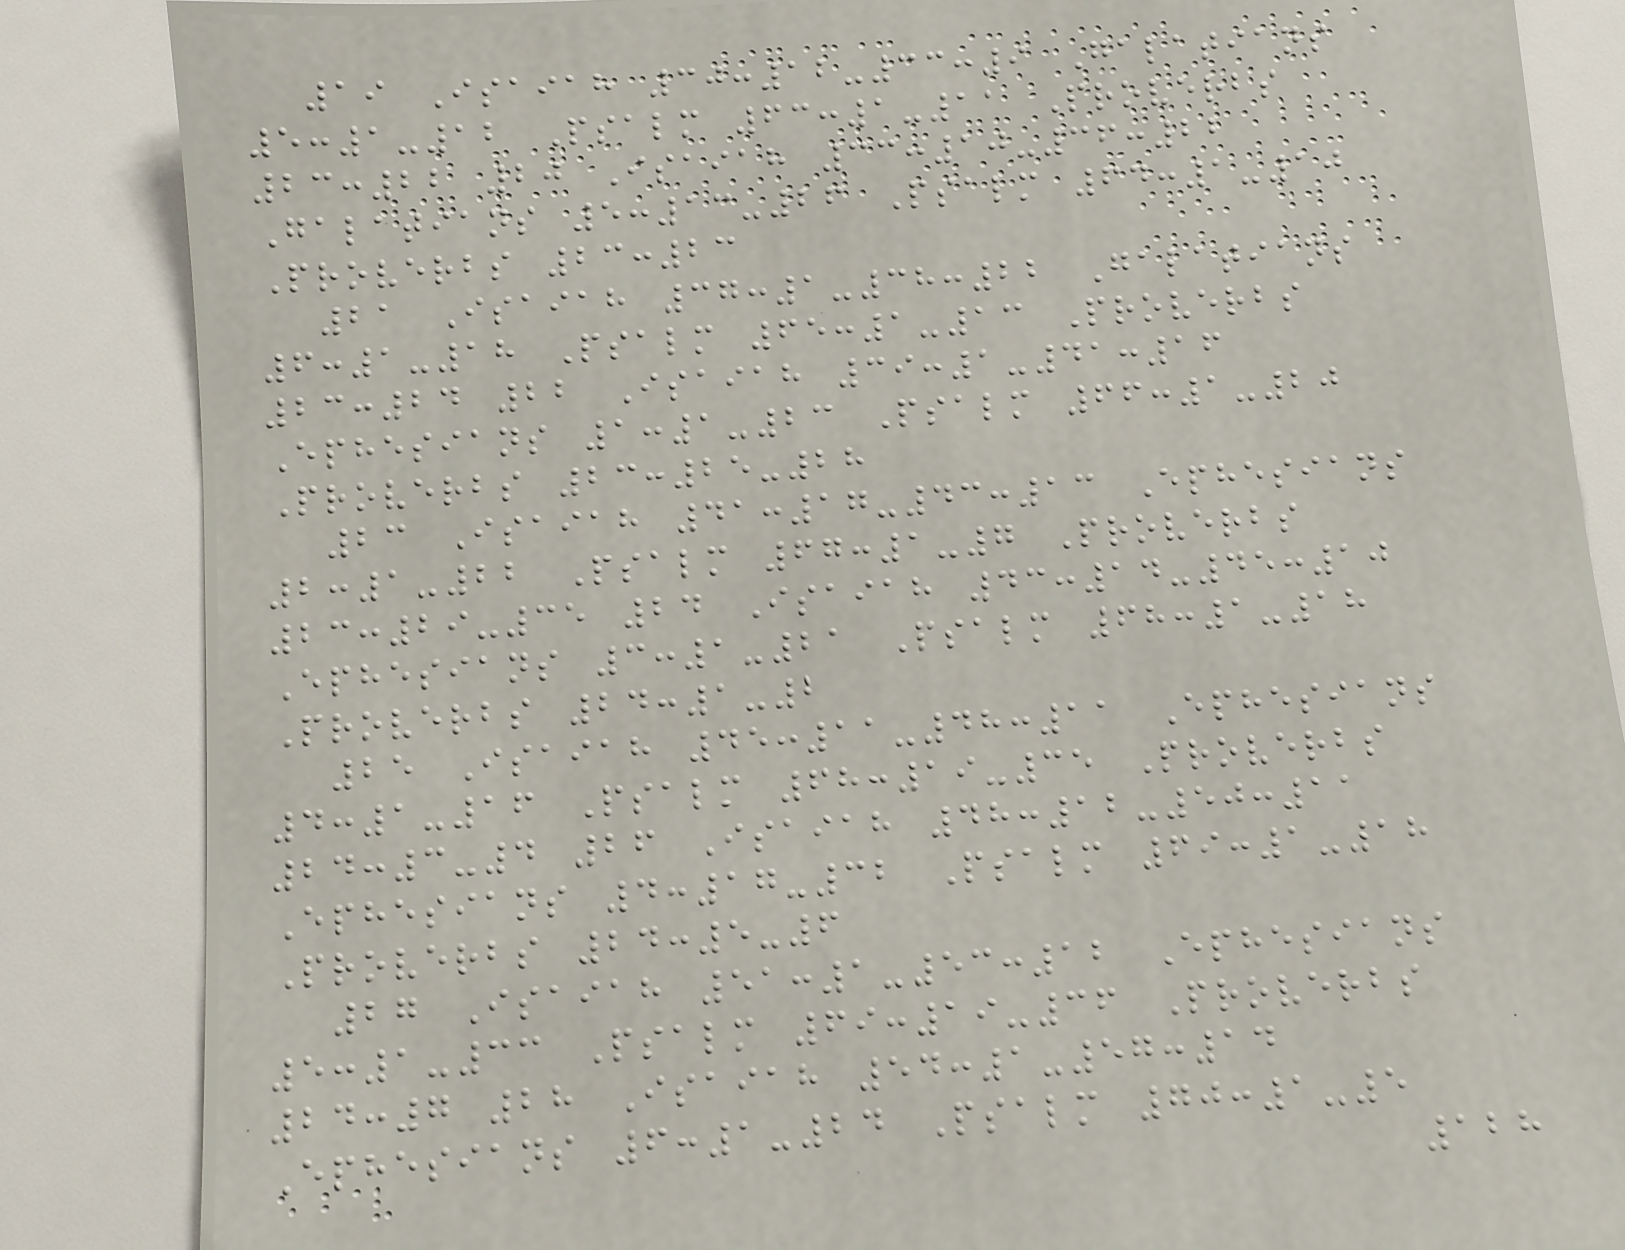19 Isaiah 30:12-33:9 Galatians
5:1-12 Psalm 63:1-11 Proverbs
23:22 20 Isaiah 33:10-36:22
Galatians 5:13-26 Psalm 64:1-10
Proverbs 23:23
21 Isaiah 37:1-38:22 Galatians
6:1-18 Psalm 65:1-13 Proverbs
23:24 22 Isaiah 39:1-41:16
Ephesians 1:1-23 Psalm 66:1-20
Proverbs 23:25-28
23 Isaiah 41:17-43:13 Ephesians
2:1-22 Psalm 67:1-7 Proverbs
23:29-35 24 Isaiah 43:14-45:10
Ephesians 3:1-21 Psalm 68:1-18
Proverbs 24:1-2
25 Isaiah 45:11-48:11 Ephesians
4:1-16 Psalm 68:19-35 Proverbs
24:3-4 26 Isaiah 48:12-50:11
Ephesians 4:17-32 Psalm 69:1-18
Proverbs 24:5-6
27 Isaiah 51:1-53:12 Ephesians
5:1-33 Psalm 69:19-36 Proverbs
24:7 28 Isaiah 54:1-57:14
Ephesians 6:1-24 Psalm 70:1-5
128
